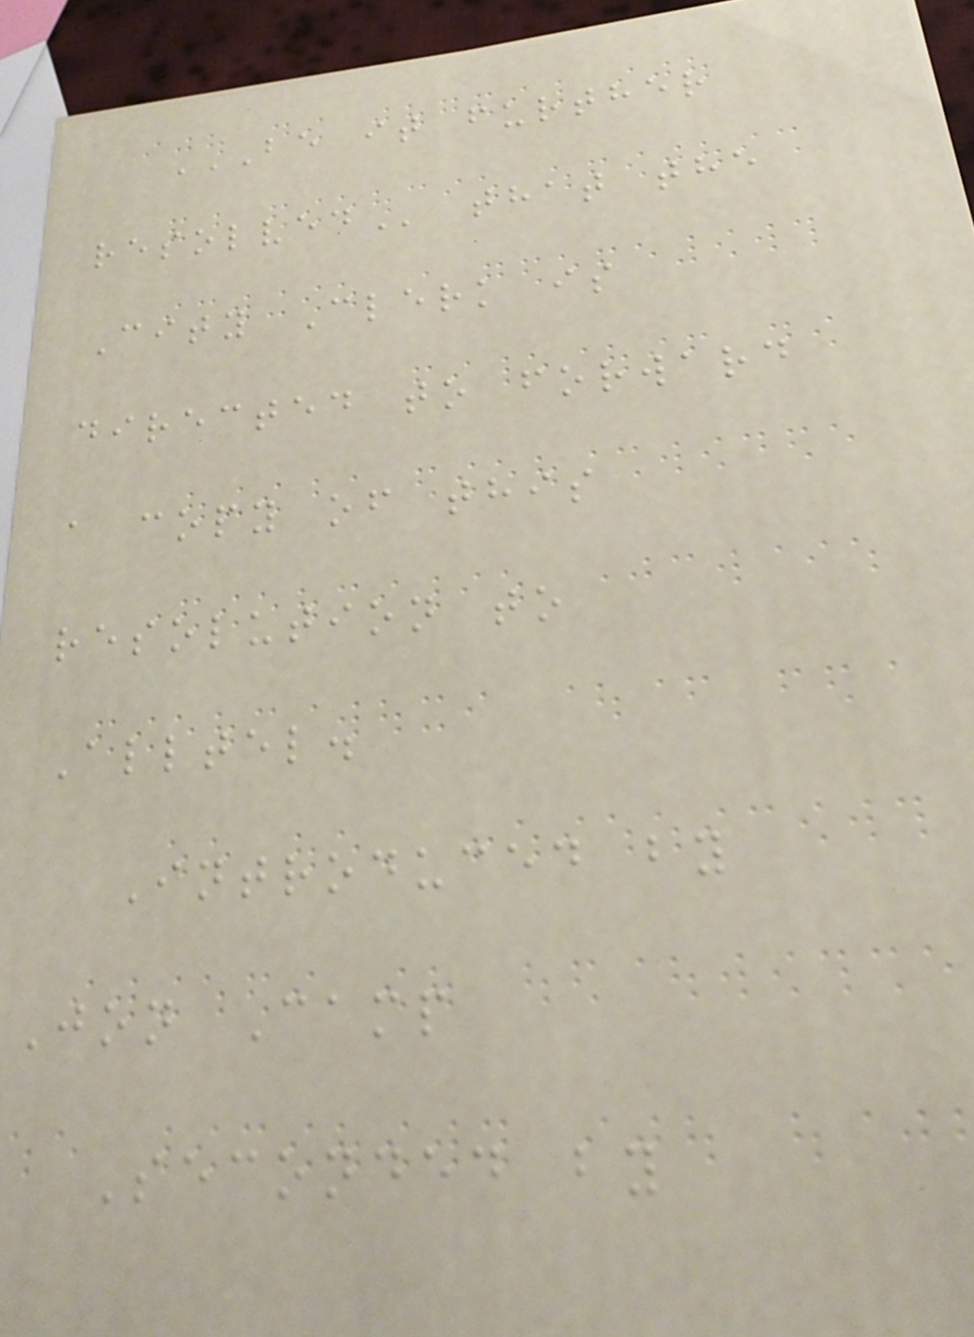BE IT FURTHER
RESOLVED that the
City Clerk is
directed to forward
a copy of this
resolution to
Alltel.
Introduced by
Jon Camp
Seconded by
